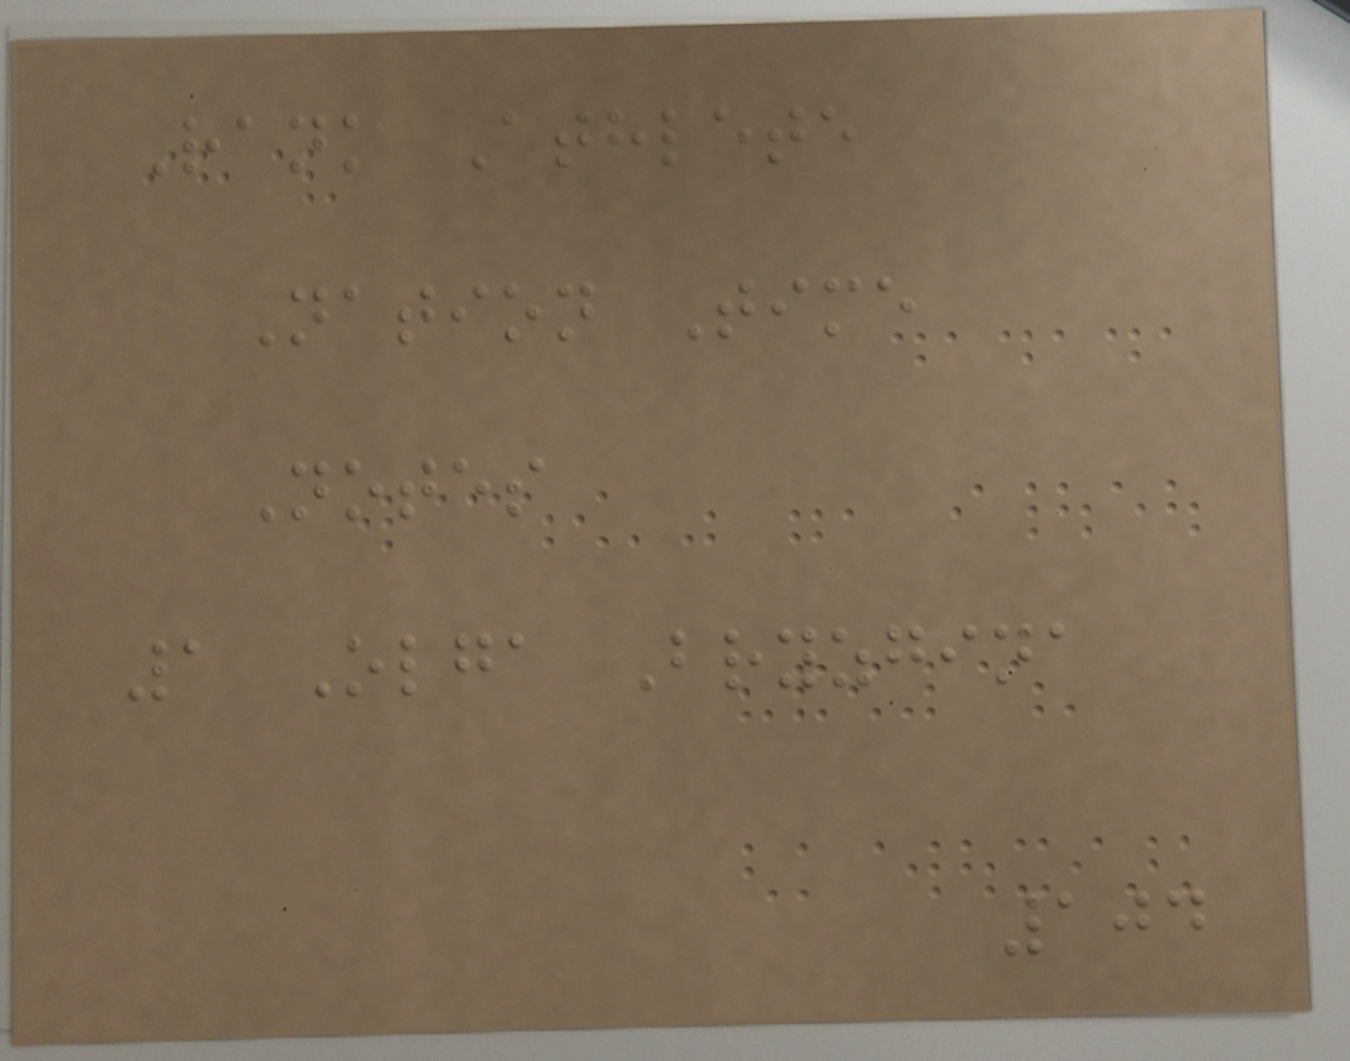Rank Athlete
Nation Time
Notes
1 Olga Bryzgina
104
